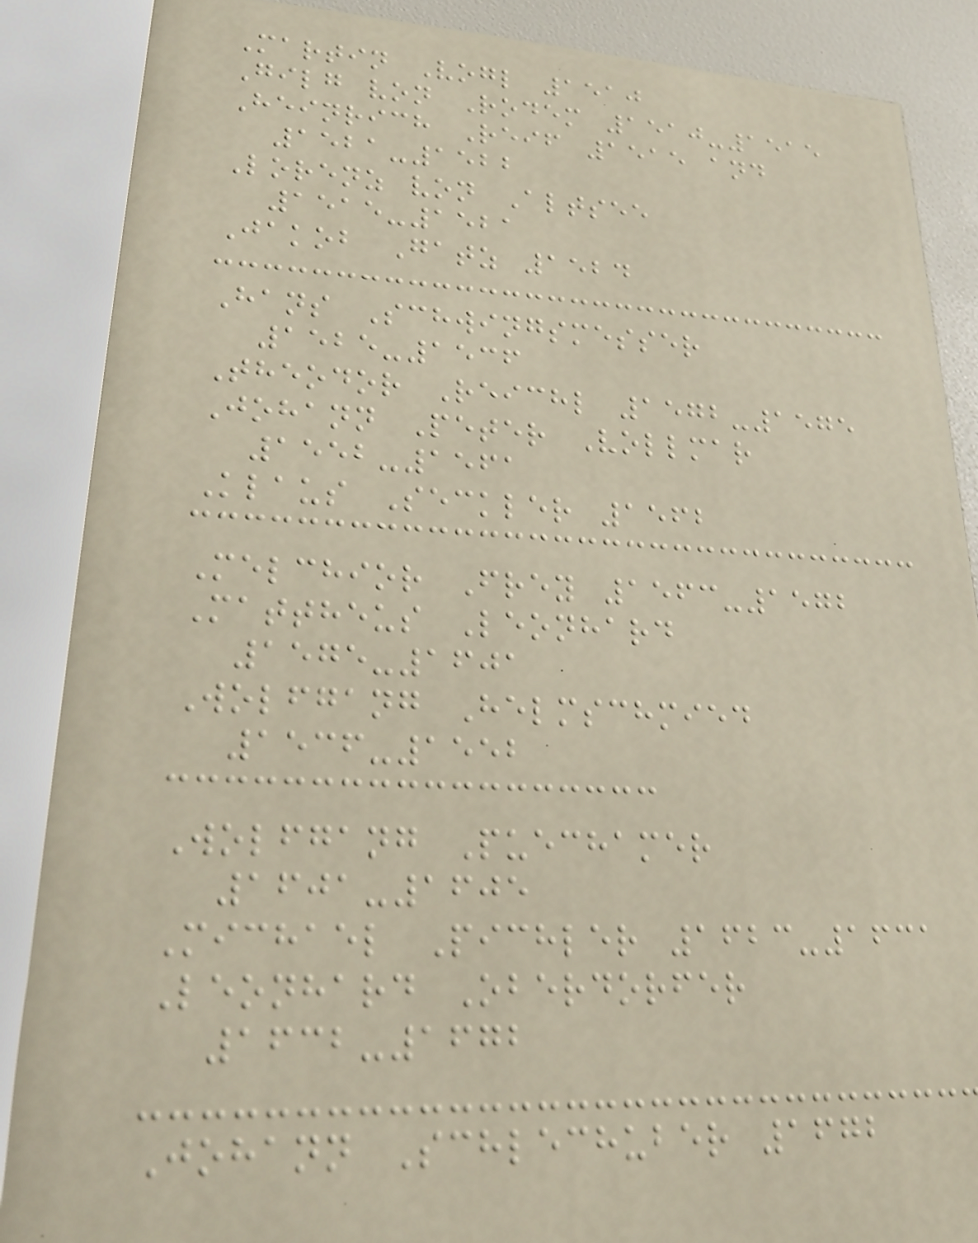Martin Vogl 1510
Gilg von Rodem 1510-1515
Heinrich Reif 1515 and
1521-1522
Lorenz von Altsee
1515-1521
Jakob Gatz 1524
Hans Schwingsmesser
1525-1536
Theodor Reichl 1572-1575
Johann Peter Vollmar
1552-1561
Klaus Seckler 1562
Melchior Frey 1563-1572
Mattheus Leonhard
1575-1601
Wolfgang Helmschmied
1536-1552
Wolfgang Puechamer
1601-1605
Michael Pichler 1623-1631
Leonhard Oberdorfer
1632-1672
Johann Schlechuber 1672
